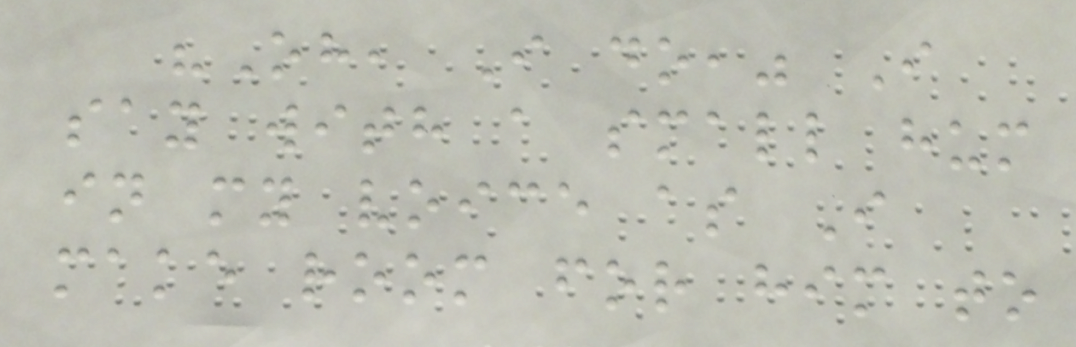"Oh, I do," I
say with a small hum
in my voice as I
make room for him to
